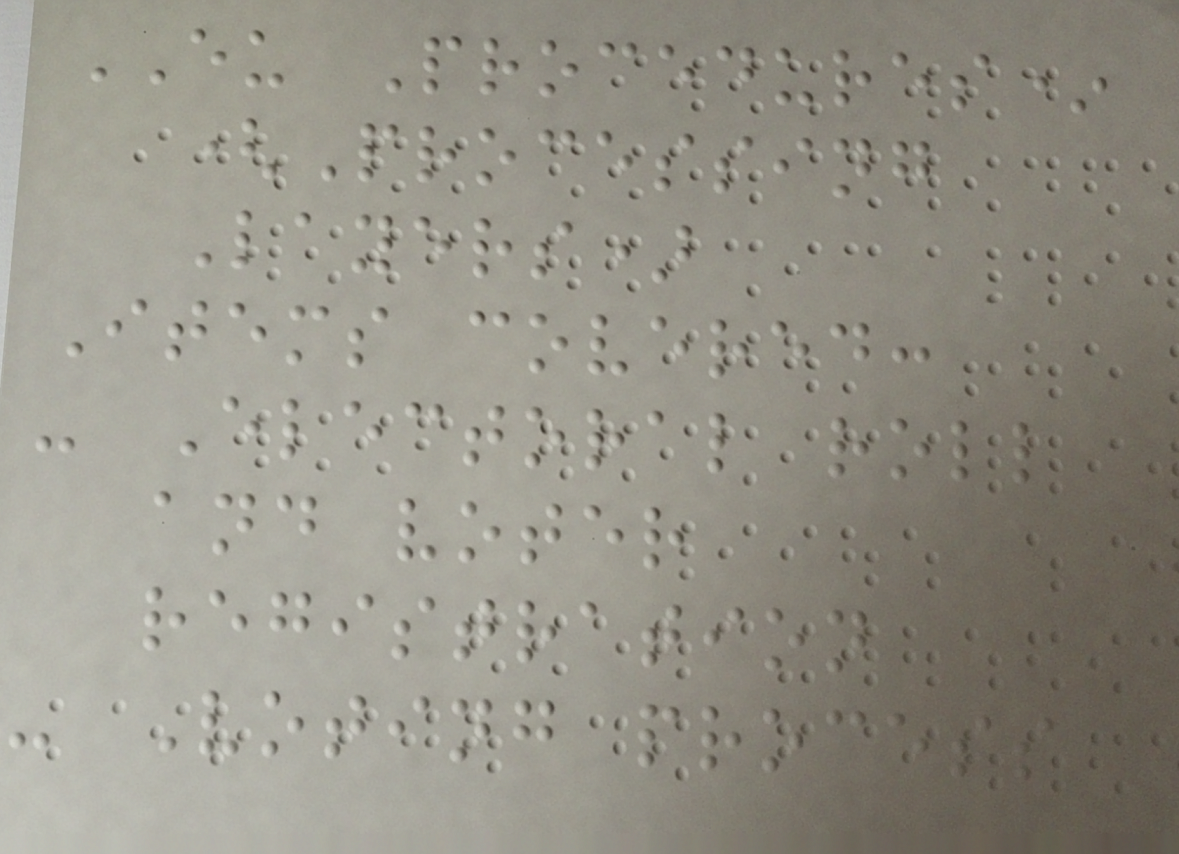EU Procedures*
(Processing
Layers)
Items covered:
- Electoral roll
and voter
registration
- Voting process
